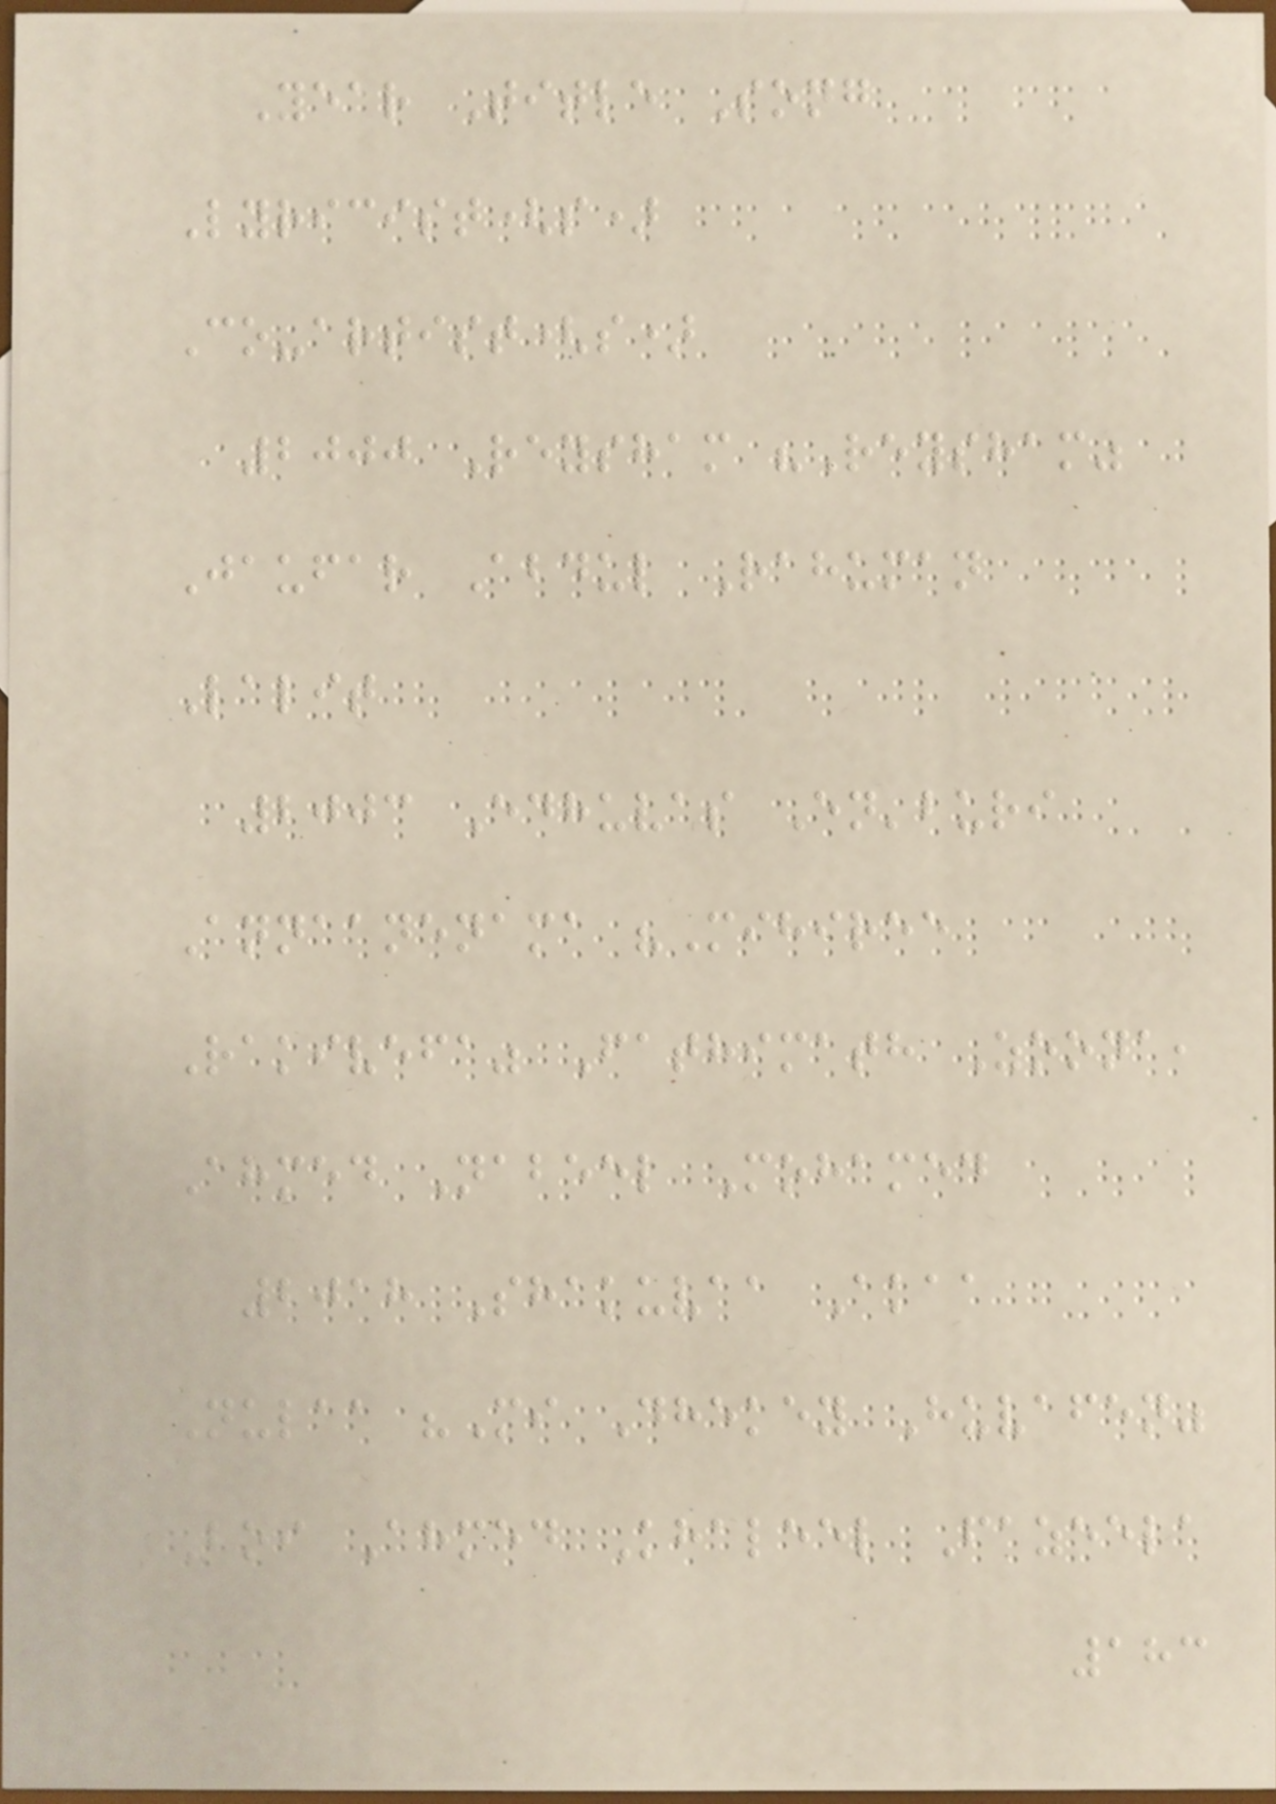Year Title Song
Lyricist(s)
Co-artist(s)
2000 Reysham "Reysham"
Jaufar Abdul Rahuman
Lalit
2003 Edhuvas En'buri
Annaanenama "Mihiree
Rakivefa" Fathimath Zoona,
Ahmed Nabeel Mohamed
2018 Shakuvaa Akaa
Nulaa "Mi Dhekey Huvafen"
Boi Ahmed Khaleel Fazeela
183
